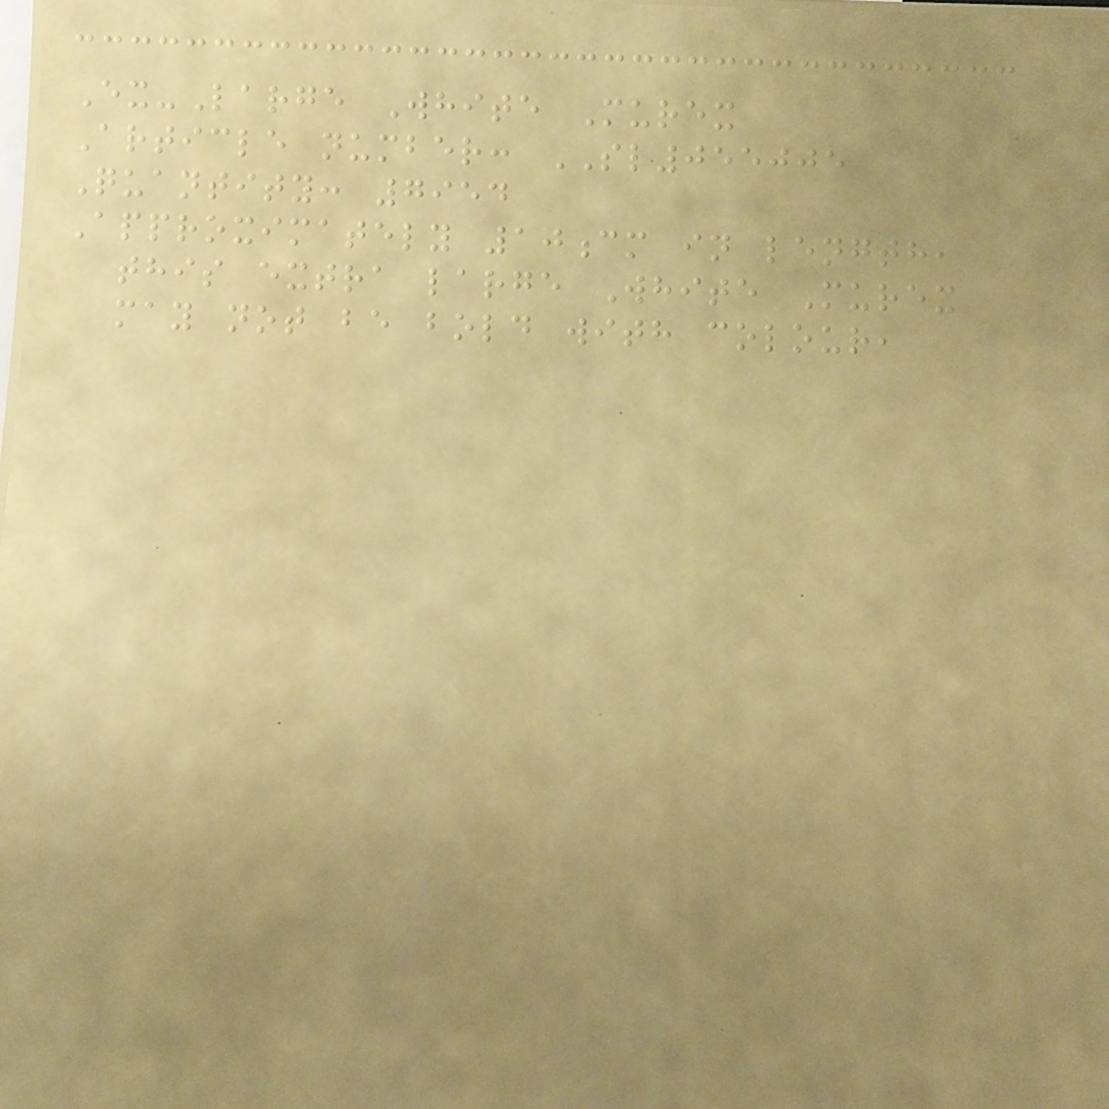Ex-Large White Murex
Article number: SL055005
Quantity: 7954
Approximately 10cm in length,
this extra large White Murex
may not be bold with colour,
